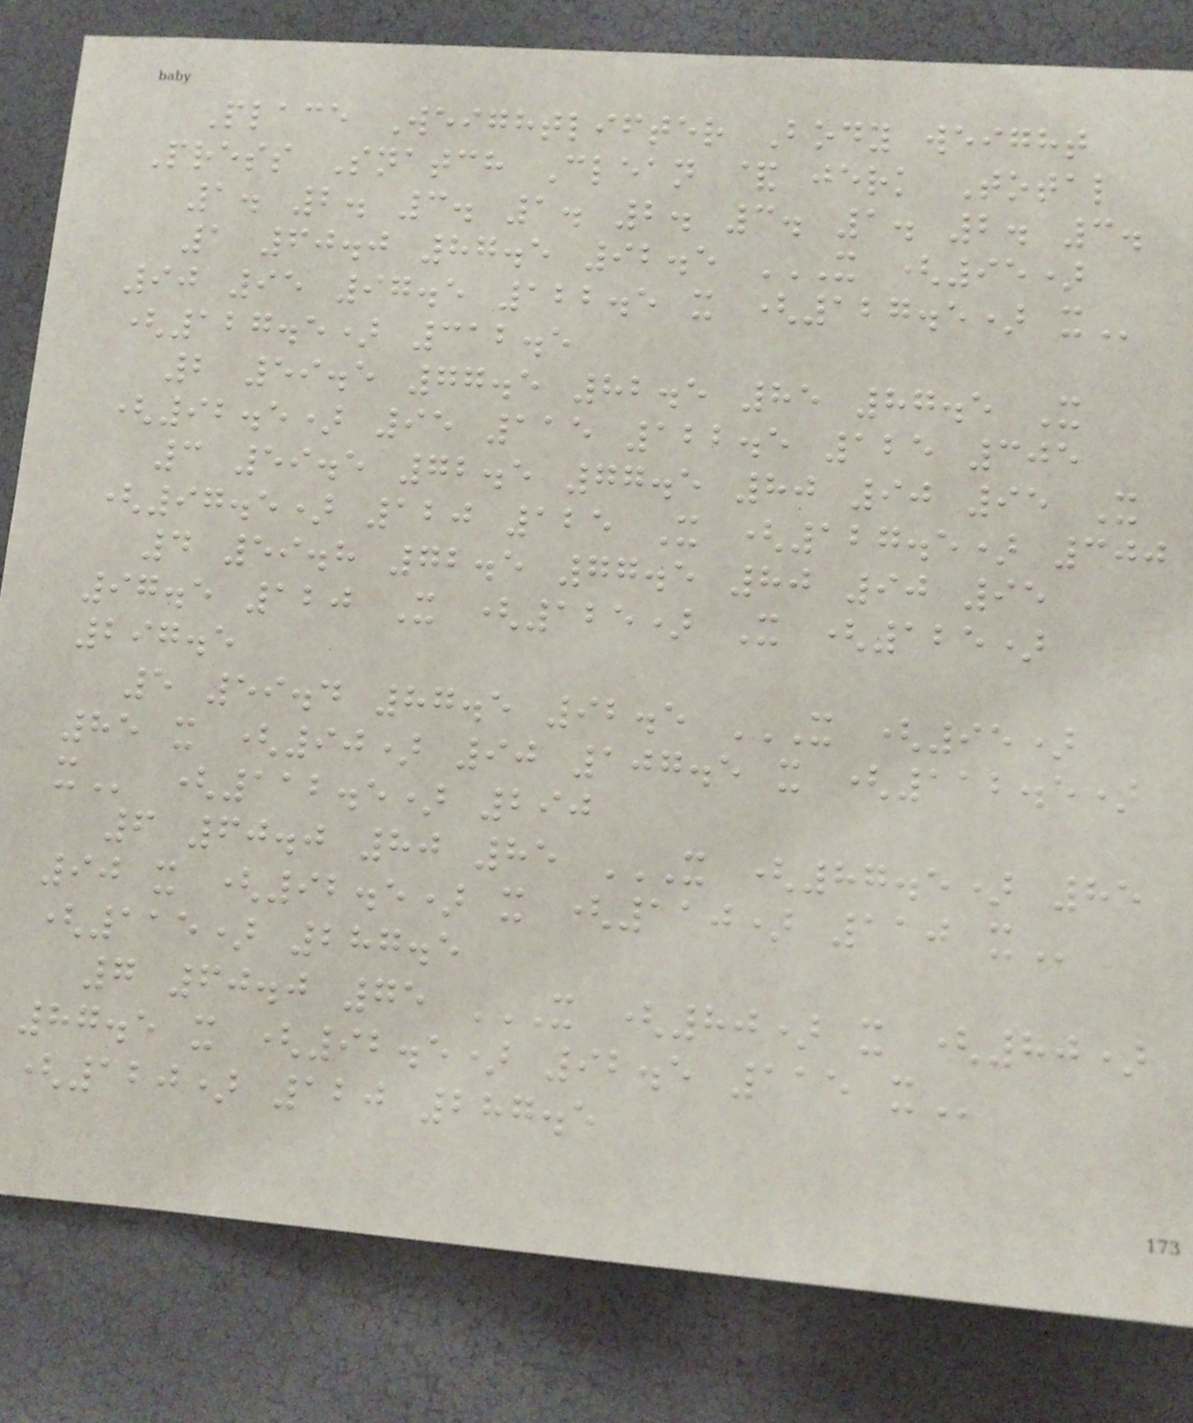Place Weightlifter Body weight
Press Snatch Clean & jerk Total
1. 2. 3. 1. 2. 3. 1. 2. 3.
1 60.0 87.5 92.5 X (95)
90 95 97.5 122.5 X (127.5) X
(127.5) 312.5
2 59.5 77.5 82.5 85 87.5 X
(92.5) 95 115 122.5 125 305
3 59.5 72.5 77.5 80 90 95 X
(97.5) 120 125 X (127.5) 300
4 59.8 72.5 77.5 80 90 95
97.5 120 X (125) X (125)
297.5
5 59.4 87.5 92.5 X (95)
85 X (90) 90 107.5 X (112.5)
X (112.5) 290
6 60.0 80 85 X (87.5) 85
90 X (92.5) X (110) 110 X
(115) 287.5
7 60.0 75 X (80) X (80)
87.5 X (92.5) 92.5 115 X
(120) 120 287.5
